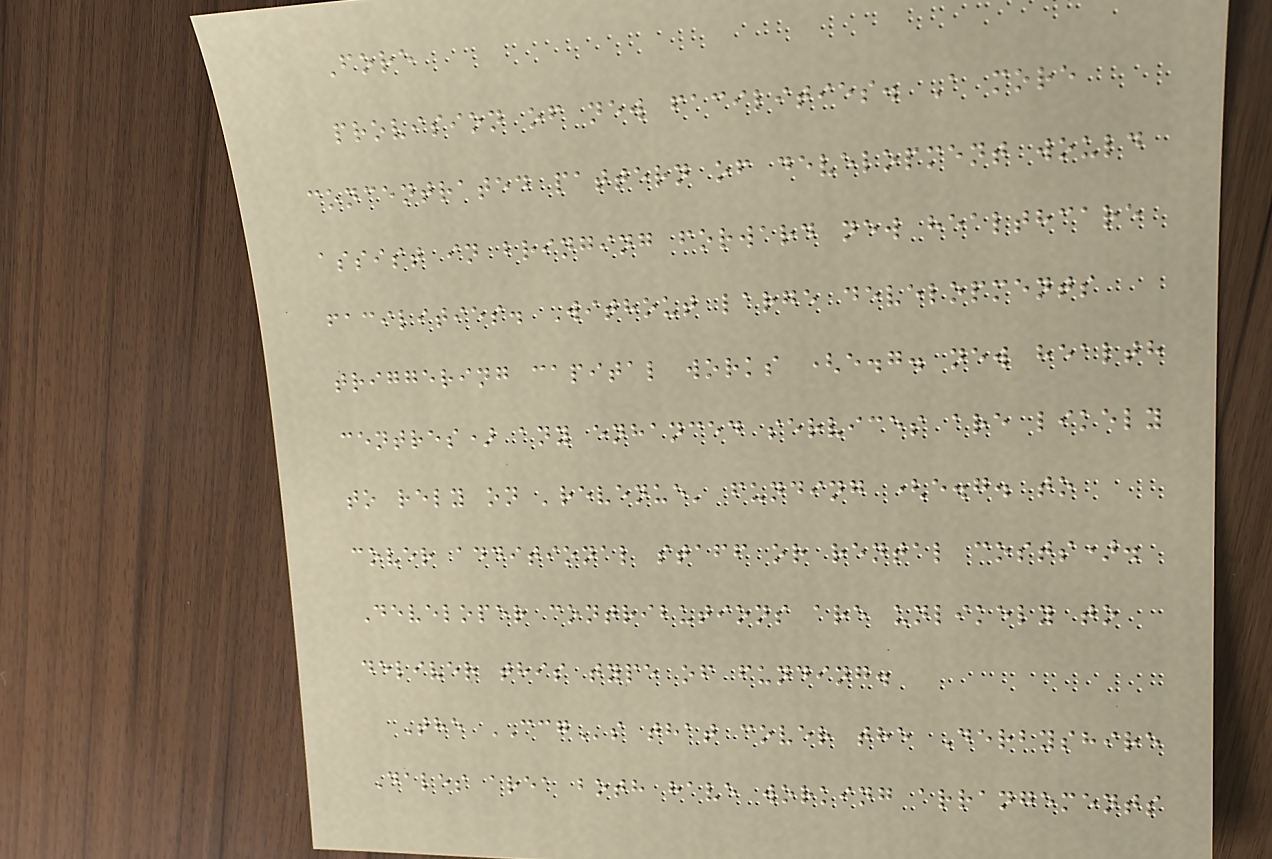Fore
provision of new facilities. A more
concentrated pattern of development would
assist in bringing forward new healthcare
facilities. Without large developments
triggering capital works (e.g. new health
centres) any enhanced services are likely
to rely on 'revenue' funding (e.g. to
cover additional staff or rental costs).
Developer contributions are unlikely to
deliver this type of funding.
The CCGs that cover the Derbyshire
Dales area both have working arrangements
